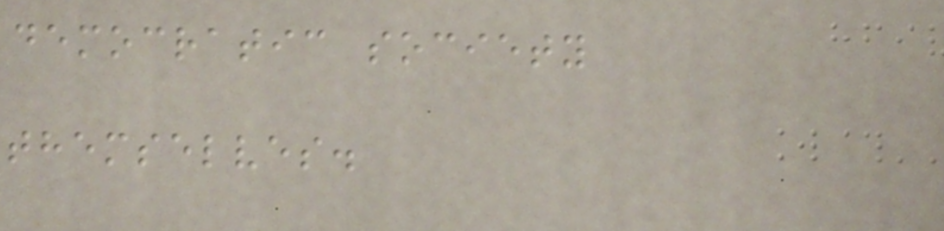democratic society
themselves.
